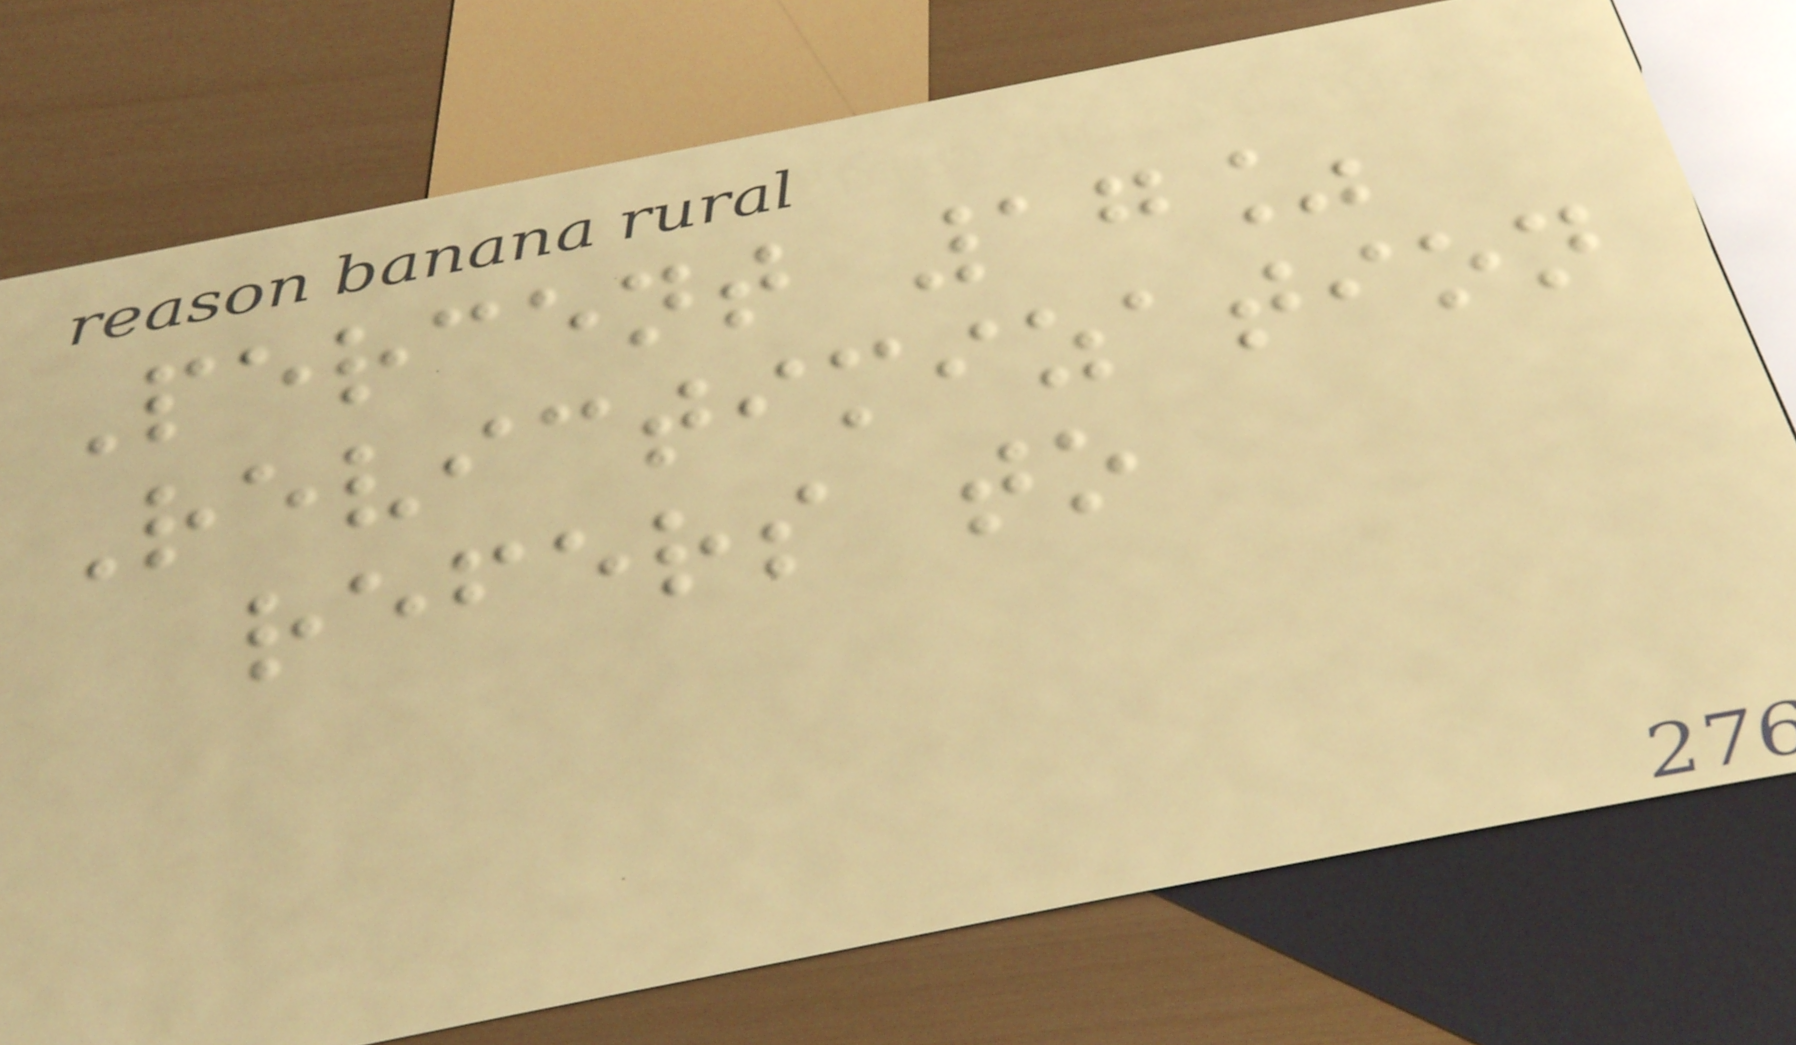Percent 17%
Revictimization
refers to
